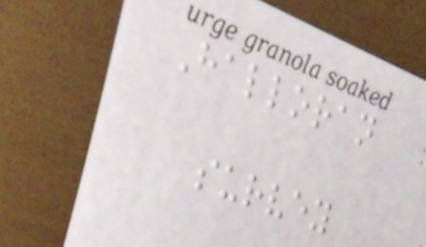Halloran
survey
